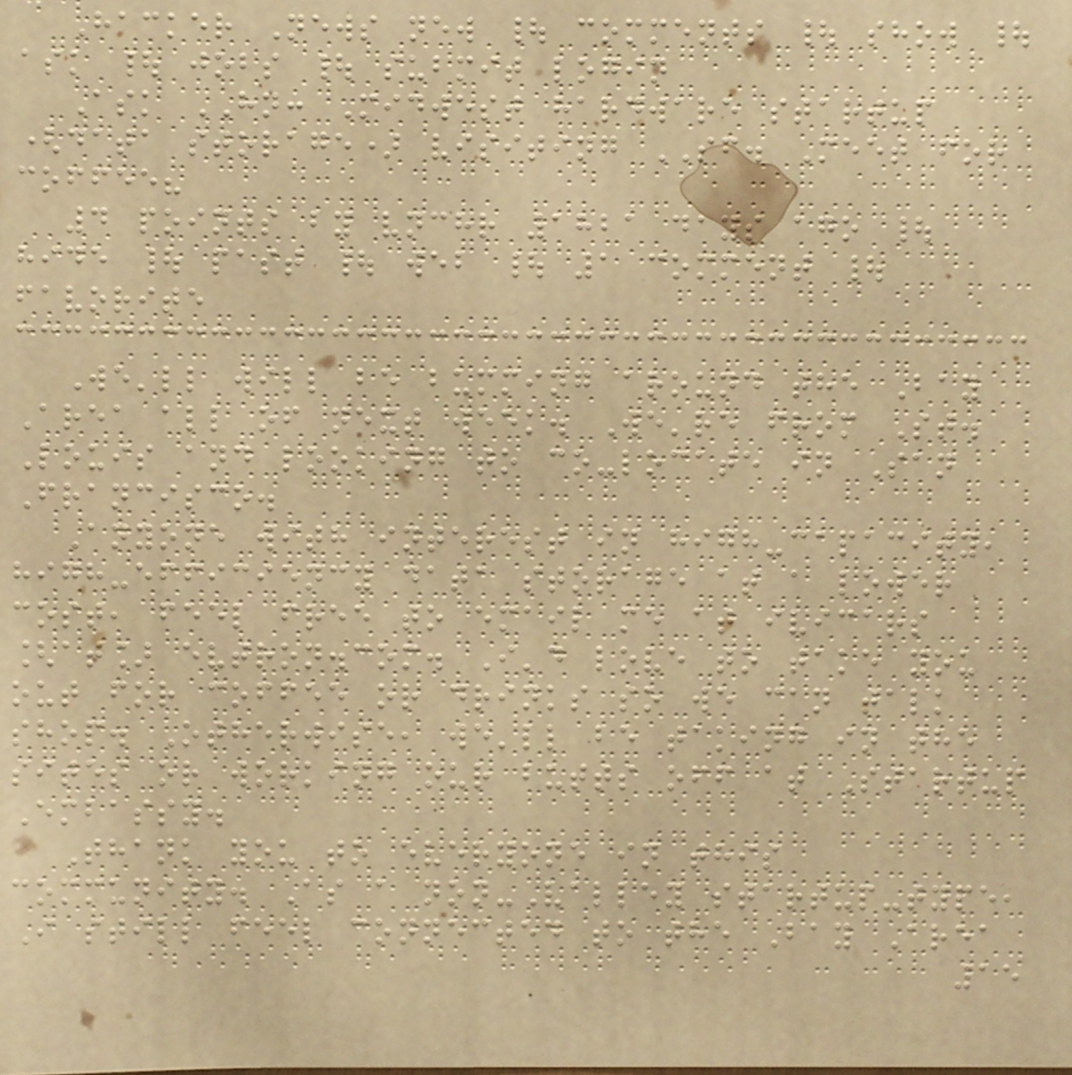Hacker News new | comments | show |
ask | jobs | submit login
Ask HN: Midwest hardware startup
(data storage) visiting SF. Meet for
coffee?
4 points by vnchr 1821 days ago |
hide | past | web | 1 comment |
favorite
We'll will be bumming around the Bay
Area all of next week. We're from St.
Louis and looking to co-locate in San
Francisco.
Anyone with interest in high-capacity,
high-efficiency data storage at a lower
cost, feel free to email me at ivicars
[at] evtron.com. I'd love to take you
out for coffee or drinks so we can talk
shop. Otherwise, we'll be taking in the
sites or working our butts off at Startup
Embassy.
Thank you to everyone in this
community. As a non-Valley startup-type,
I still feel connected to the Bay Area
15
